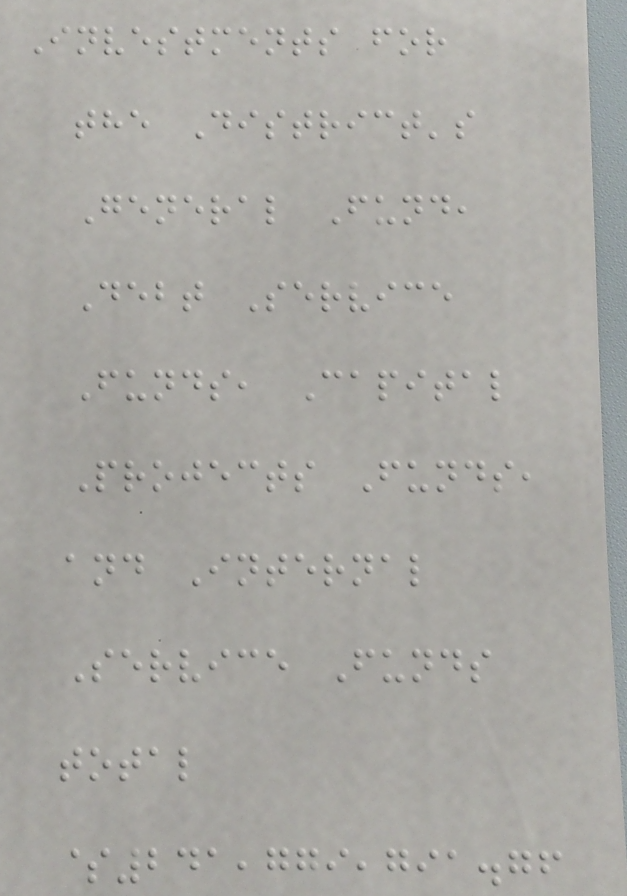Investments for
the District's
General Fund,
Debt Service
Funds, Capital
Projects Funds,
and Internal
Service Funds
total
$241,779,791.76
